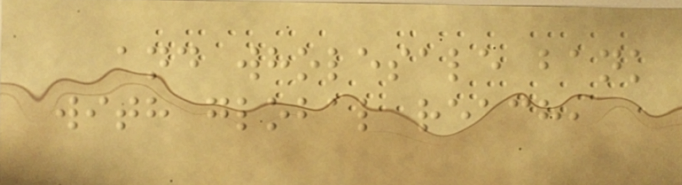and wholesale bank
with global reach,
